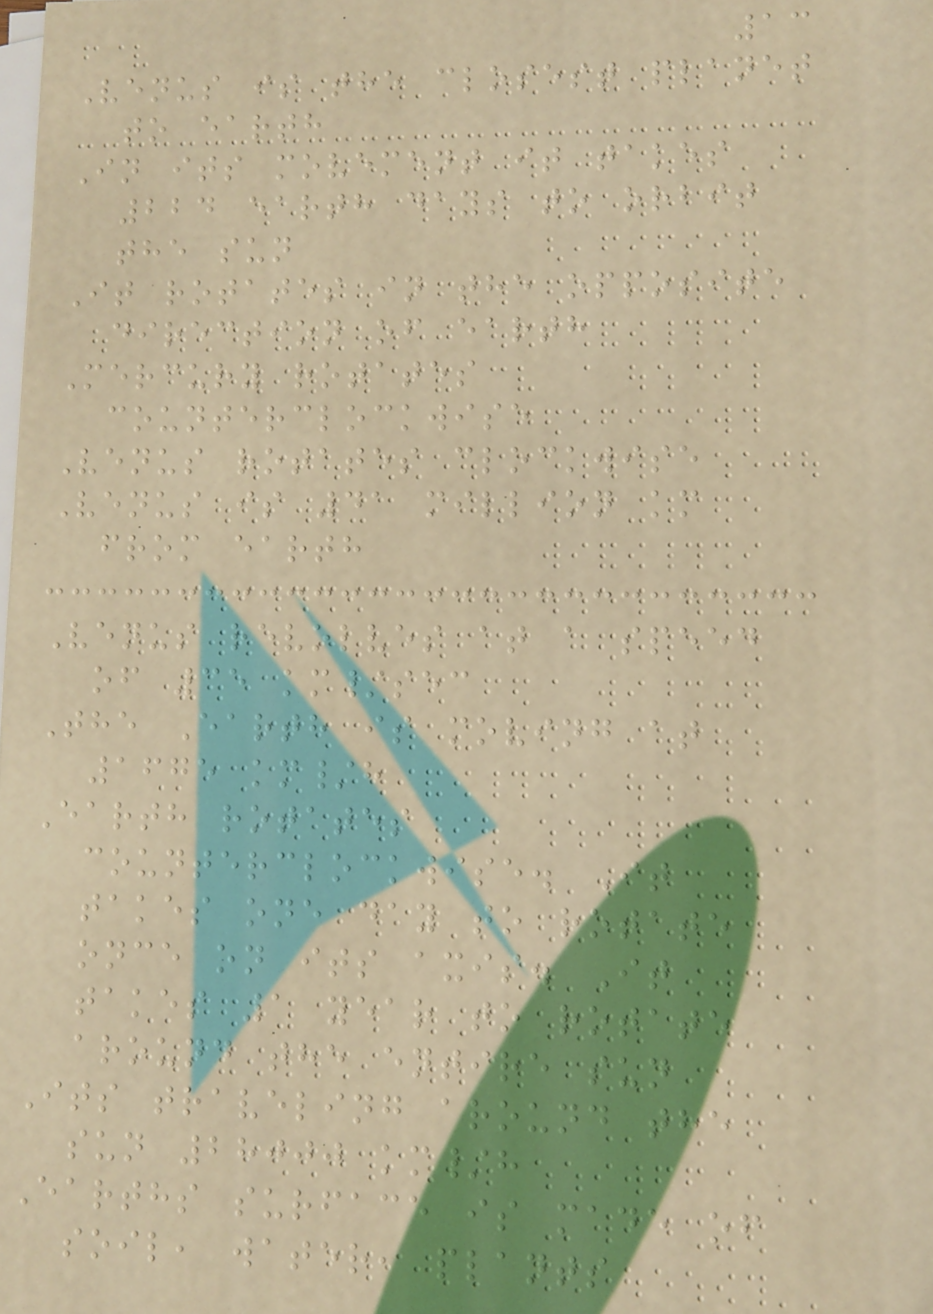13
Venus is the closest planet
to earth
In its movement it takes
224 earth days to orbit
the sun
It rotates in the opposite
direction of earth
Mercury rotates
counterclockwise
Venus rotates clockwise
Venus is 41 million km
from earth
Venus revolves at a speed
of 35 km/sec
The Earth is moving at
1675 km/h
Earth rotates
counterclockwise. It
takes one day to rotate
once on its axis. It
takes 1 year to rotate
around the entire sun
Its traveling around the
sun 28000 km/h
Earths surface is made of
soil, water, plants
